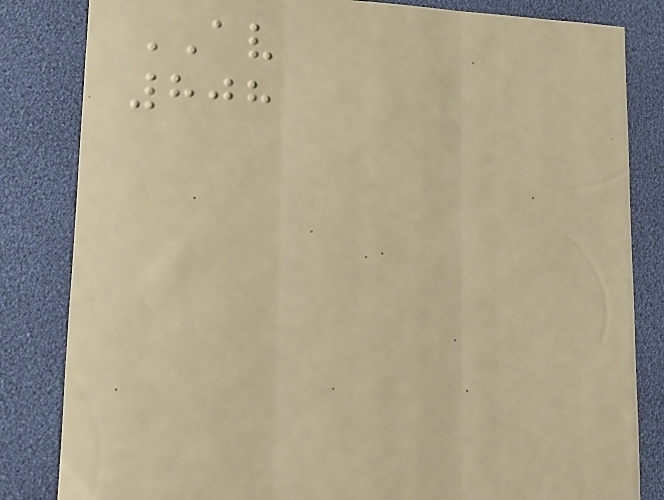AV
808
